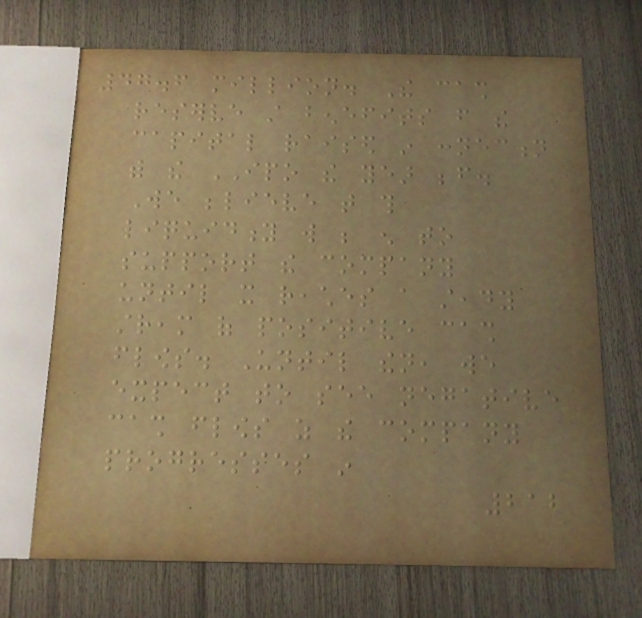47.6 million. The cash
reserve still benefits from the
capital raised in connection
with the IPO the year before.
We believe that this
liquidity will be enough to
support the company
until it reaches a steady
stream of positive cash
flows. Until then, we
expect to see negative
cash flows as the company
progresses in
212
